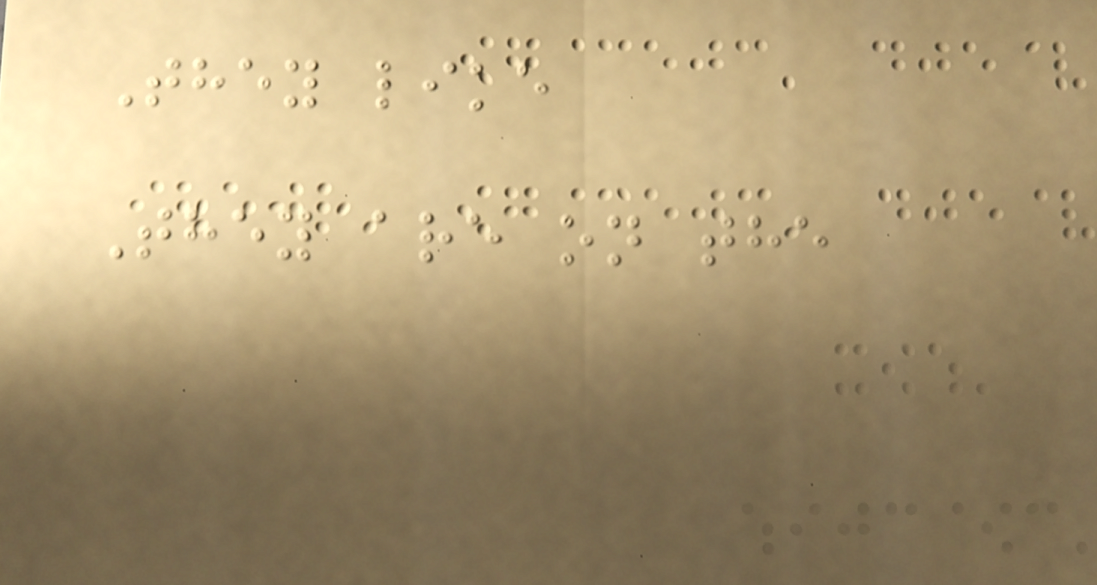They like
They are on the
